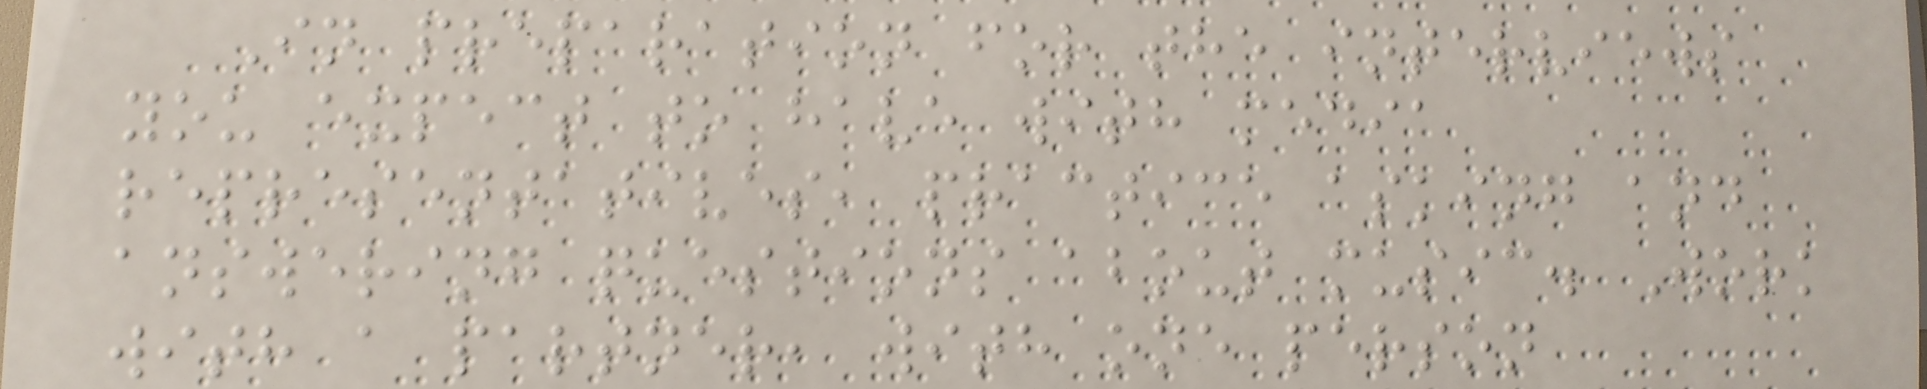In preparation for the interviews
you expect to have with media
representatives, practice asking and
answering questions about music. Work
with a partner, with one person
